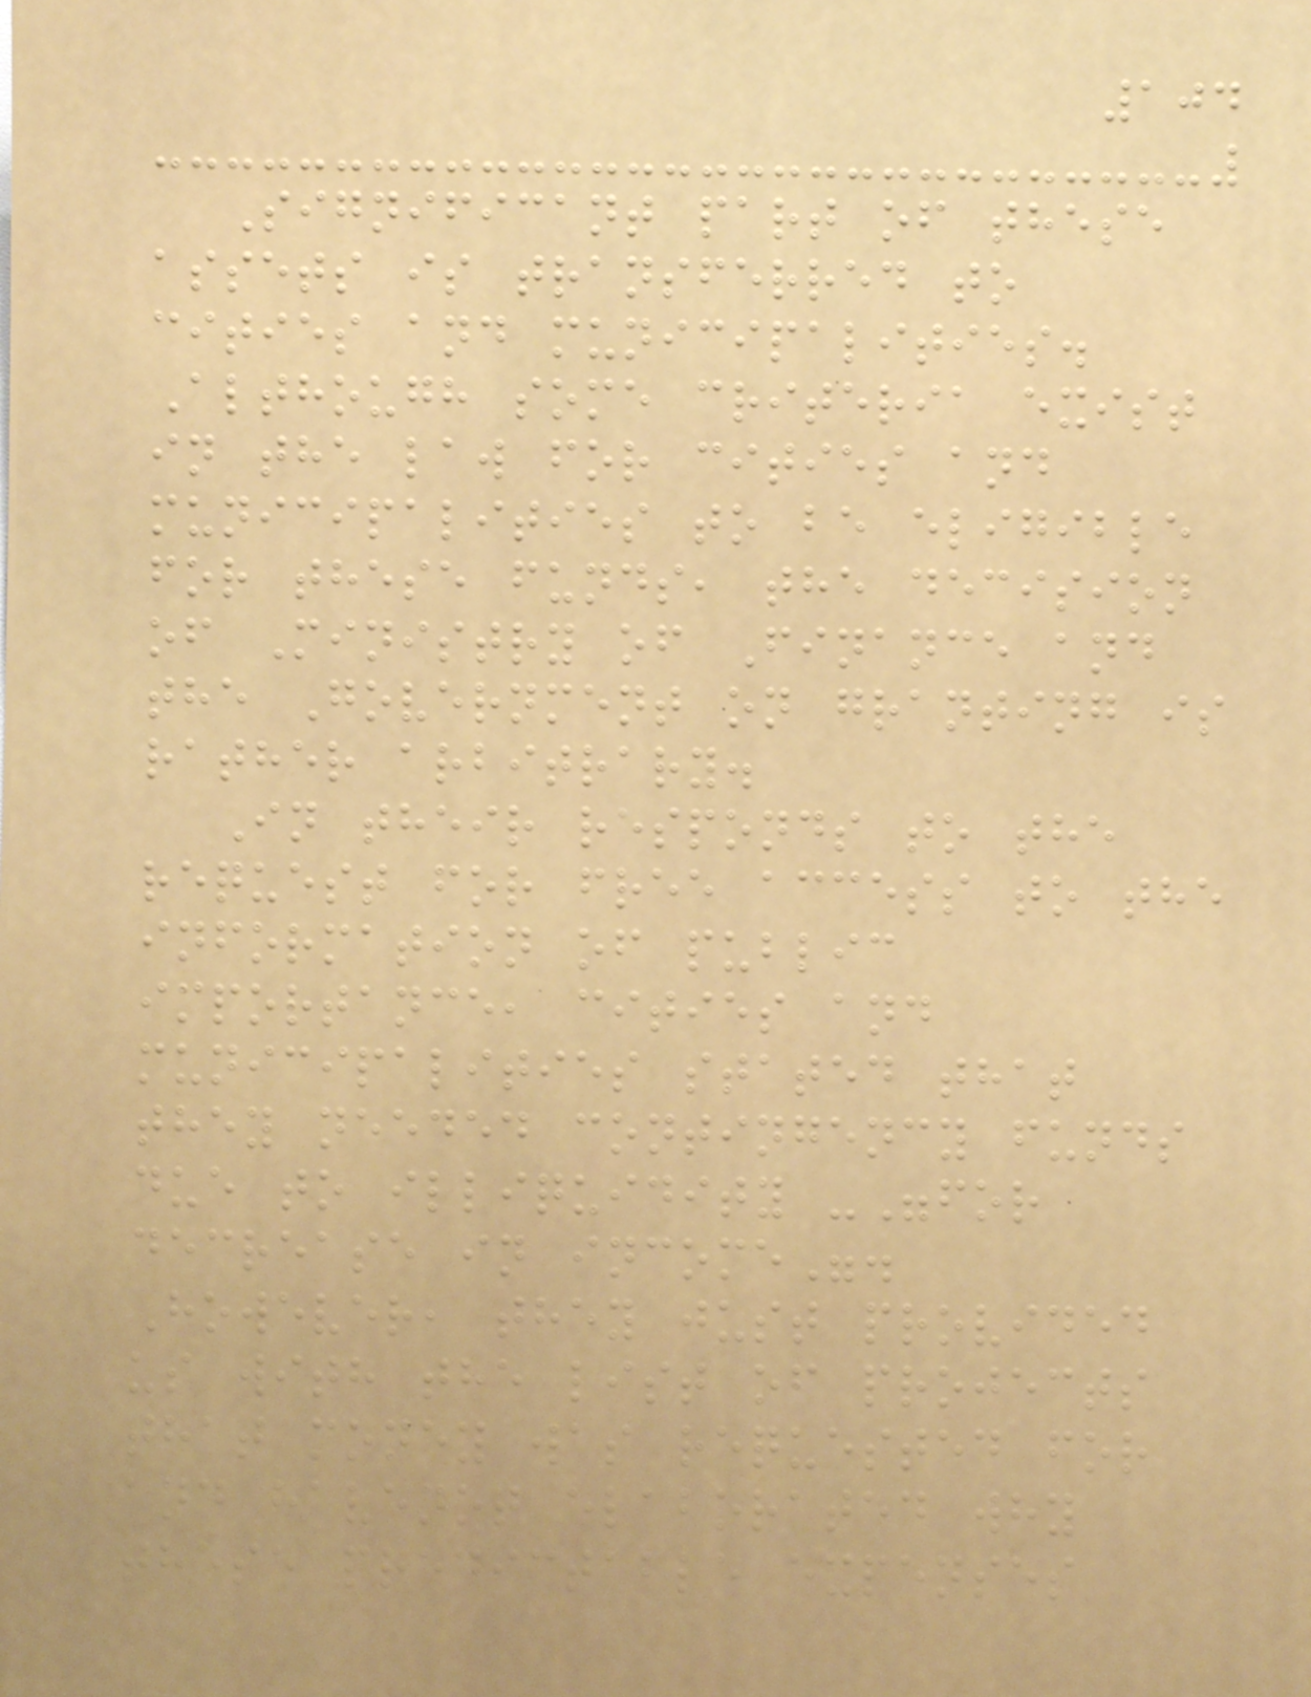104
Significant part of these
assets is transferred to
cities and municipalities.
Although some criteria exist
in the law for cities and
municipalities to be eligible
for these funds, the decision
of Ministry of Finance and
the Government on granting is
rather arbitrary.
In their responds to the
request for free access to the
information of public
importance, cities and
municipalities stated that
they needed contingency funds
due to illiquidity -"for
decrease in income".
However, they just provided
us with the list of projects
that money was requested for
and havenot elaborated why
these predictable expenses
